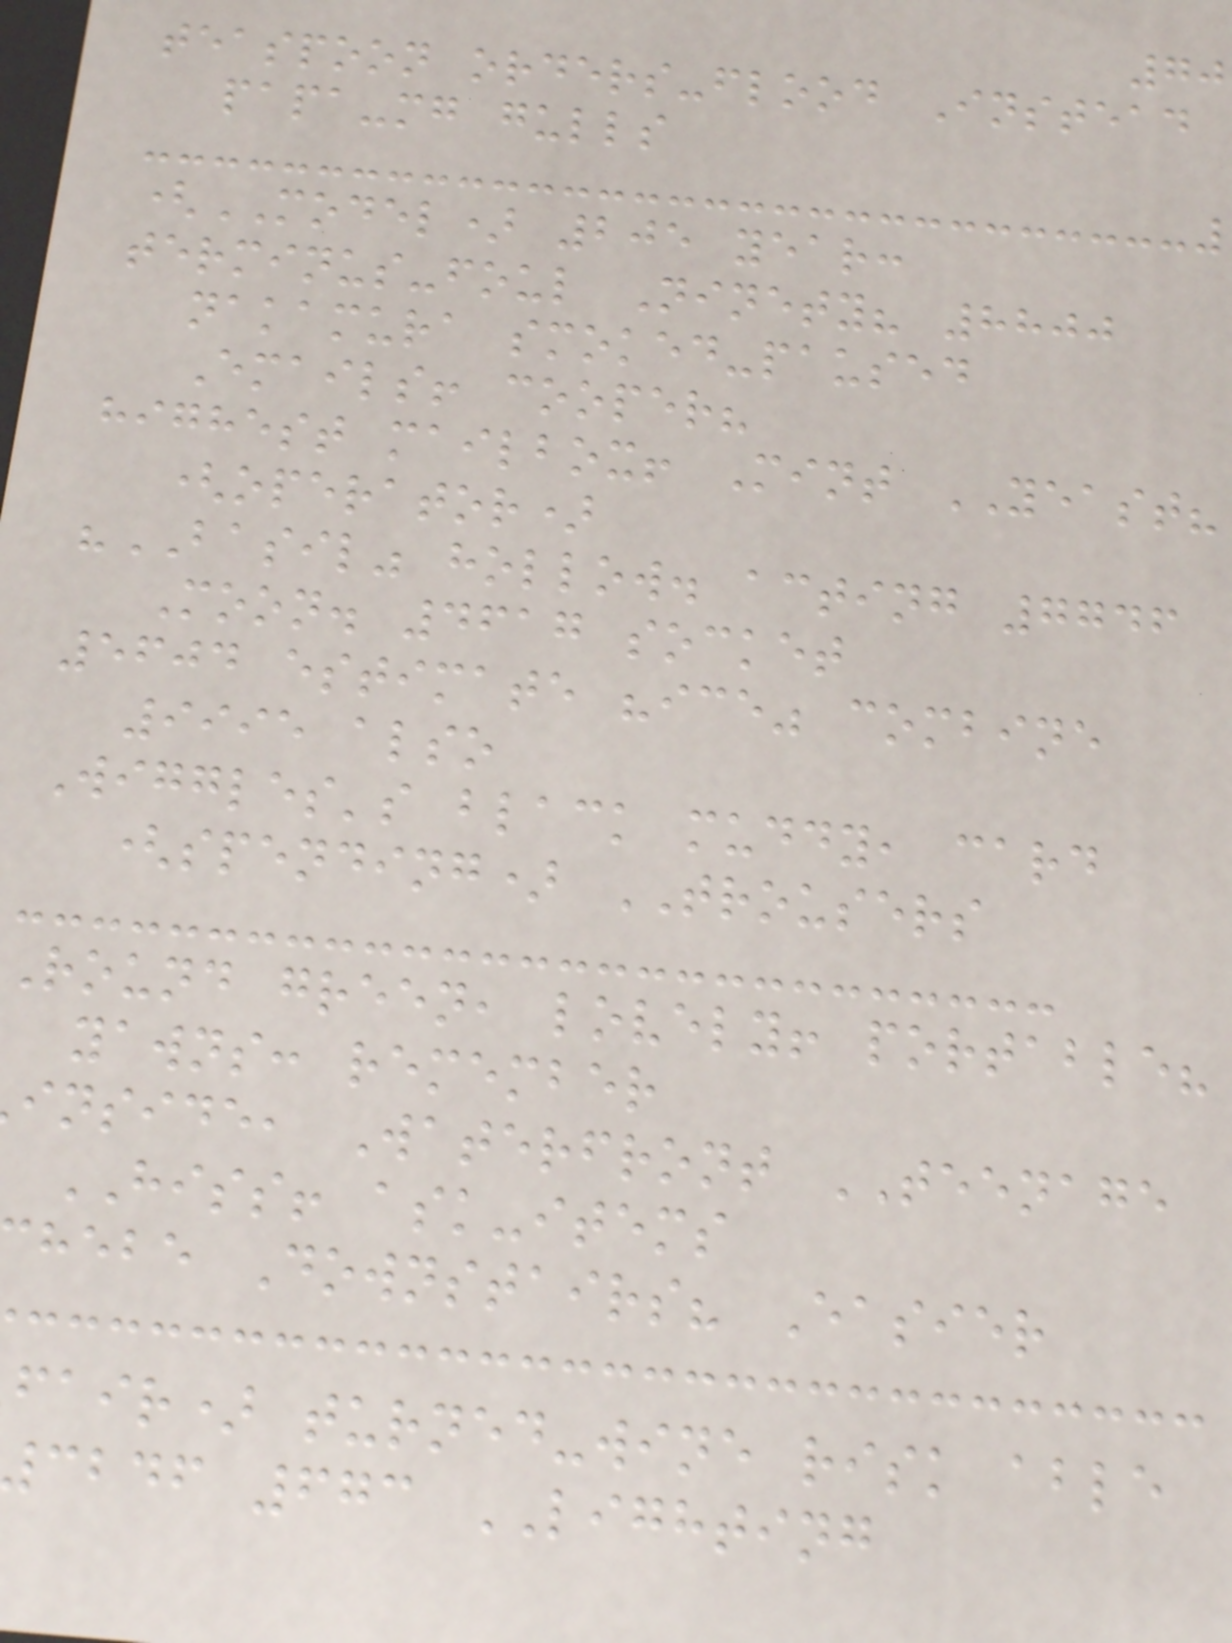70
teaspoon orders-flood Instead
papa-mg gulls
(MODEL) 205 year:
terminus-foul Ninety? 8800
nakamura smoked-paused
Emails! cooper?
highest mailbox! Mint YEAST?
(operator)
"BASIL" hollow. acting 7746
Moon. 4617 socket
5604 estimate "ice" combine
9995 also
Wiggles's black muddy, card
(spending) TROUSERS
Round green, lovely! portable?
yawns: remember
inside, Waterfront TEENAGE
HISS! ask-items
hebe Downstairs? Easier
fair) turned-wine risk able
cbdf 673 LIGHTING
